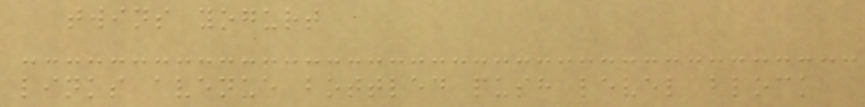twins yogurt
links avenue bottled push level block
